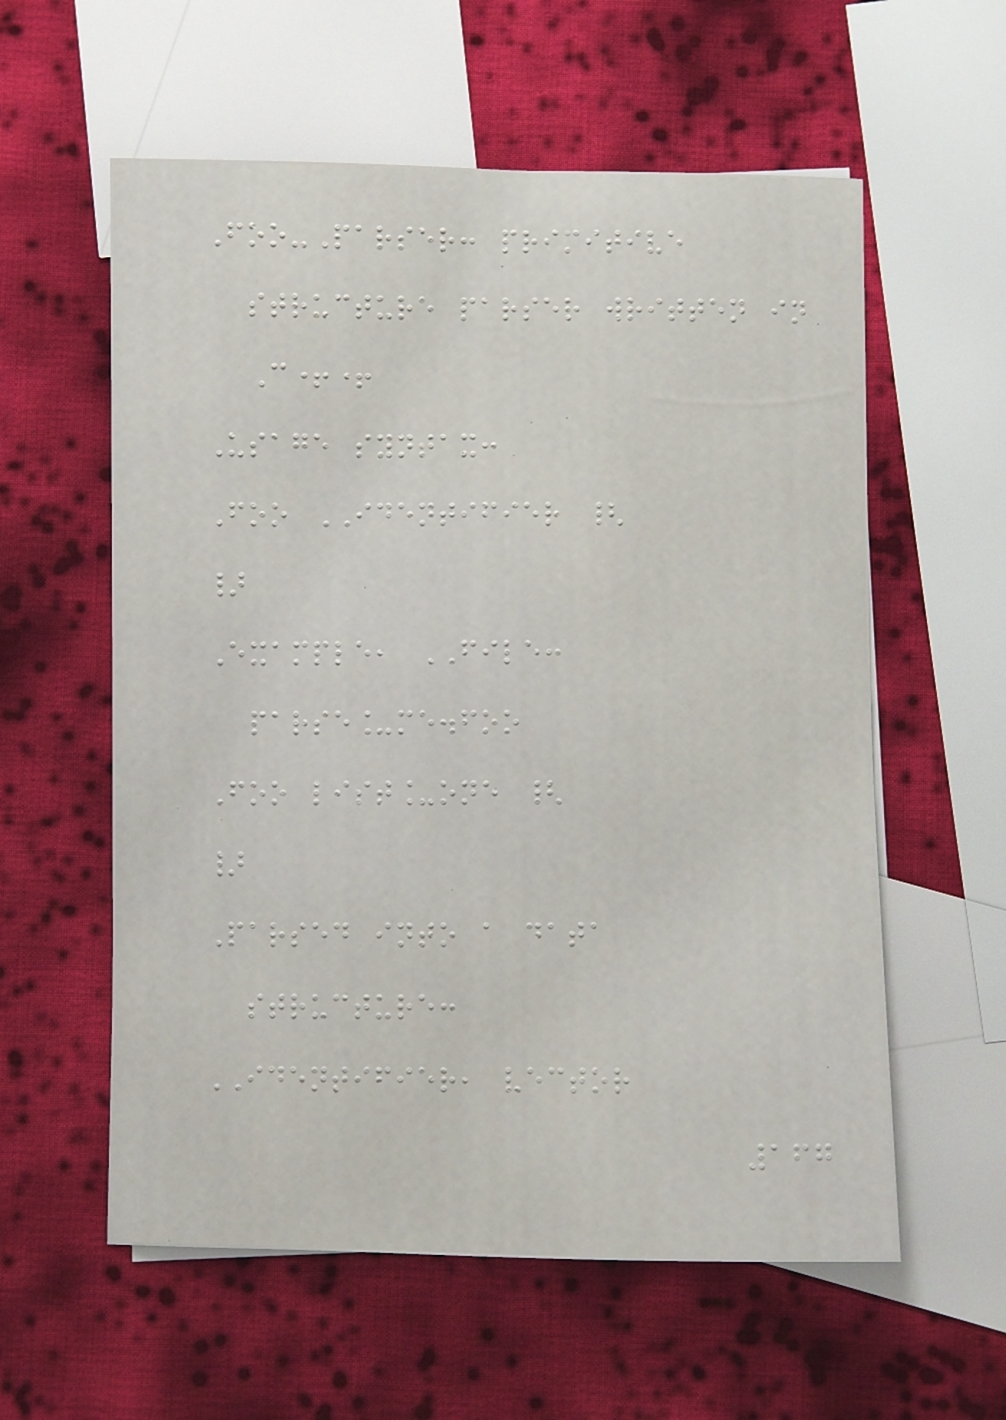Foo-Parser: primitive
structure parser written in
C++
Usage syntax:
Foo IDENTIFIER {
}
Example, FILE:
parse_me.foo
Foo list_one {
}
Parsed into a data
structure:
IDENTIFIER, vector
167
